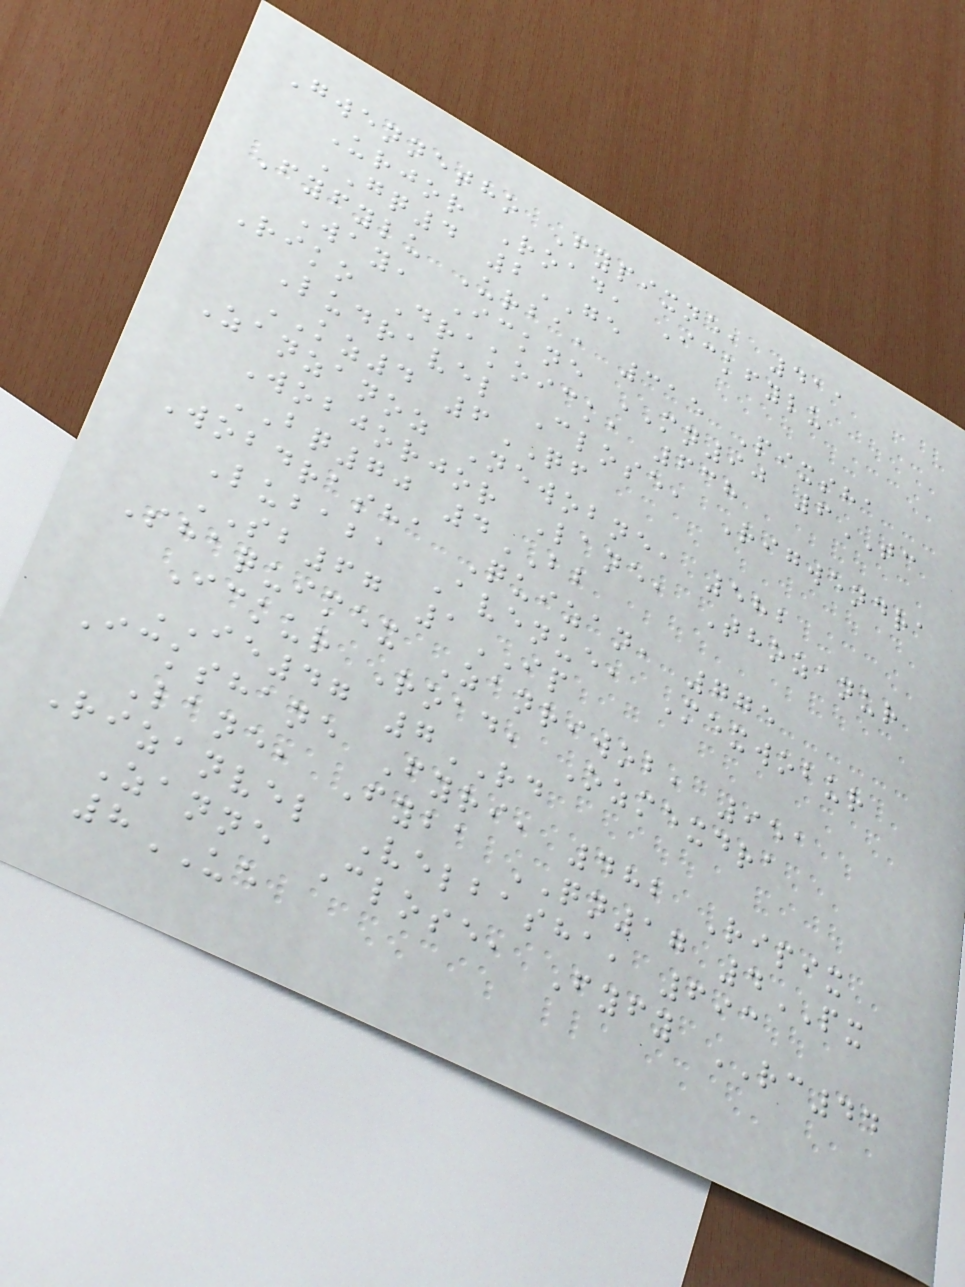Gwennetho Fypixne, 411
Urjor Road, Ickfylu
GQ4 2GE
Fyfylu Urba, 315 Pixsha
Way, Ickne MN90 6TC
Riko Drakoick, 638
Ludravel Close, Rigwendra
KZ4 6QF
Zanzanoz Newobne, 582
Wobjorjor Lane, Thozanur
BQ70 4BB
Wobdrasha Quizan, 775
Lubaba Avenue, Mexwobur
SB67 1IP
Shaquimex Zanriwob, 951
Ickur Road, Ozmexdra
IE47 7RD
Ickshane Fyri, 482 Ripix
Lane, Fyba QN17 4PX
Rizanvel Velbasha, 693
Zanne Close, Fyfy RC44
8UE
